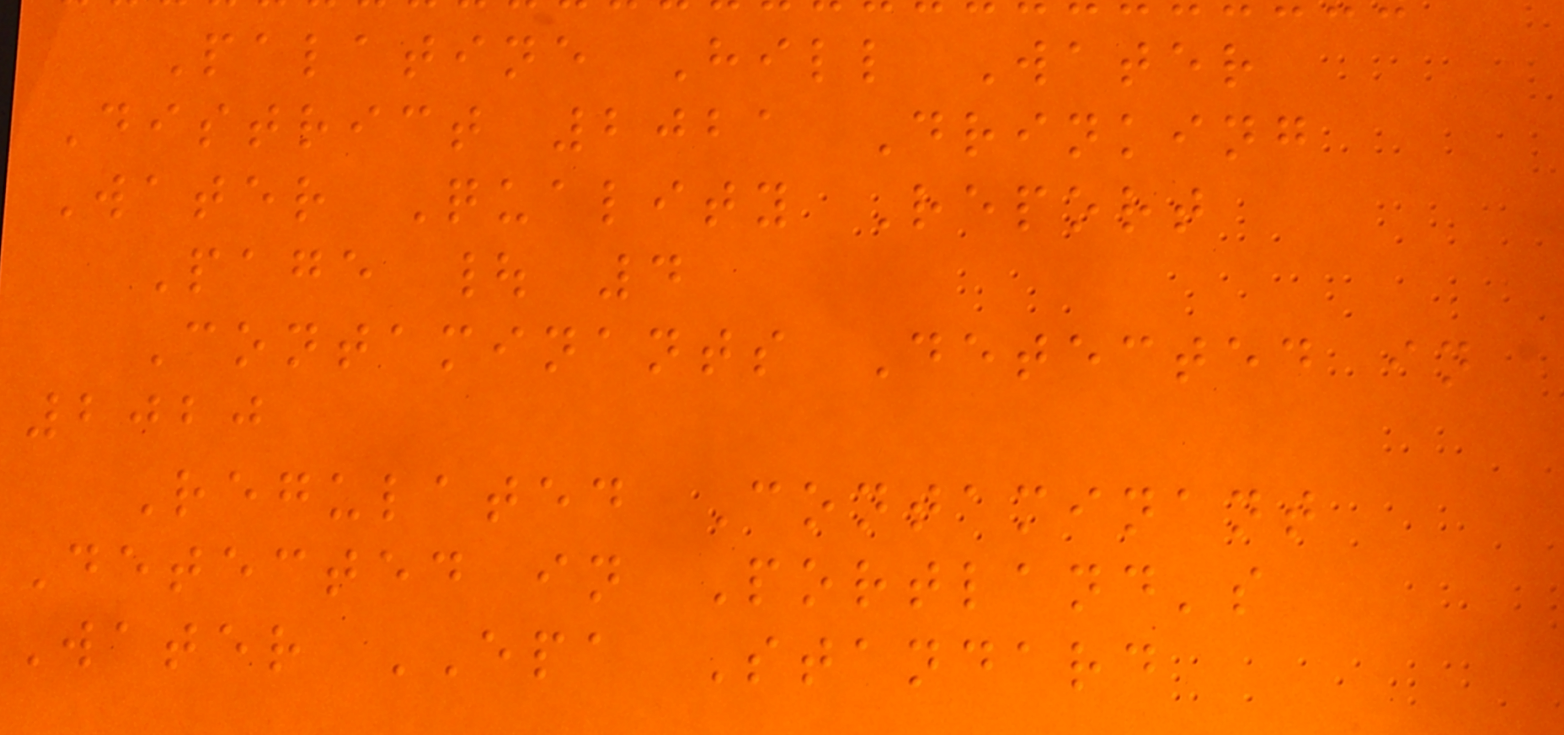Palatine Hill Water
District 2021 Drinking
Water Quality Report
Page | 4
Contaminants Detected in
2020
Regulated Contaminant
Detected in Portland's
Water EPA Standard
